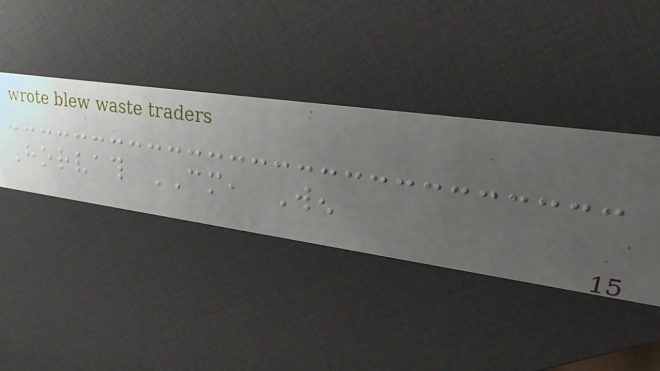Horvath CM, Wen
